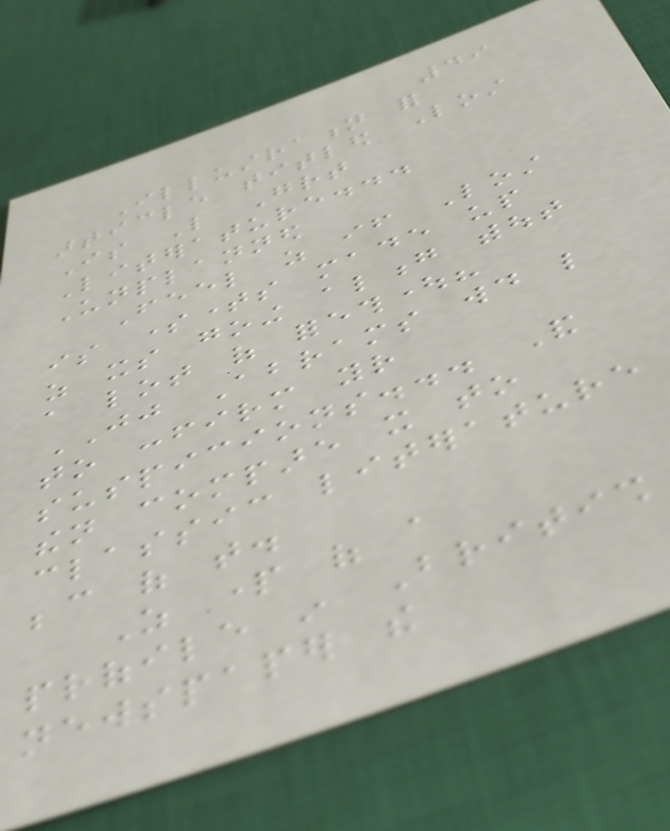49
Illustration for
article titled Lost
Is Like Great
Literature...
Unplanned
Feel as if Lost
is sometimes made up
as its going along without
a lot of forethought?
JJ Abrams would like
to confirm your
suspicions... And
then compare it to
classic literature
because of that.
As part of a
profile in British
newspaper the
